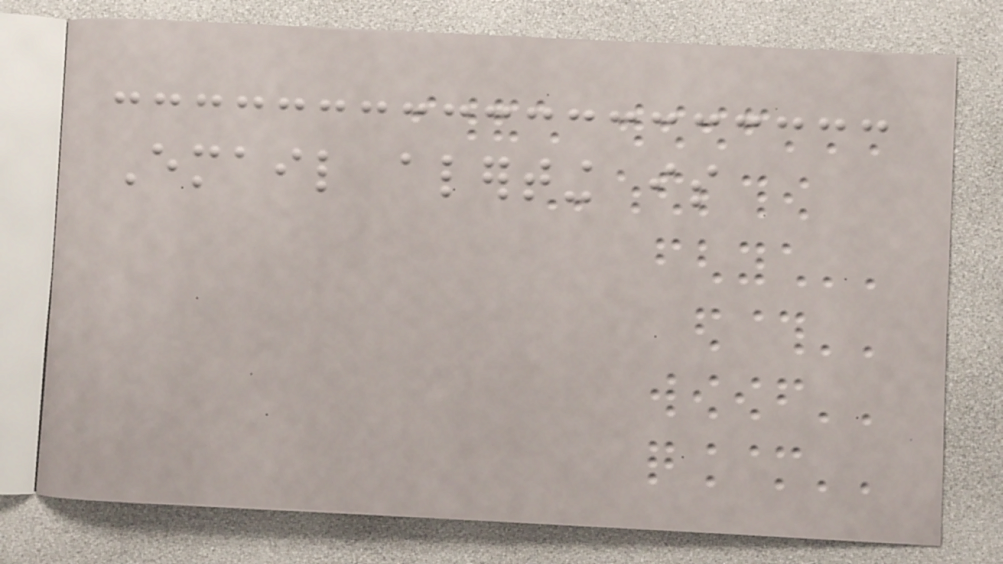Email alerting is
